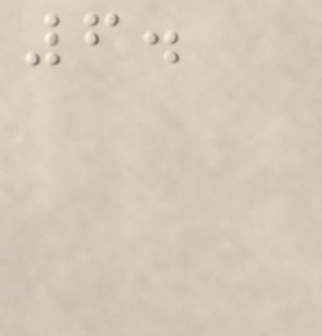6.
